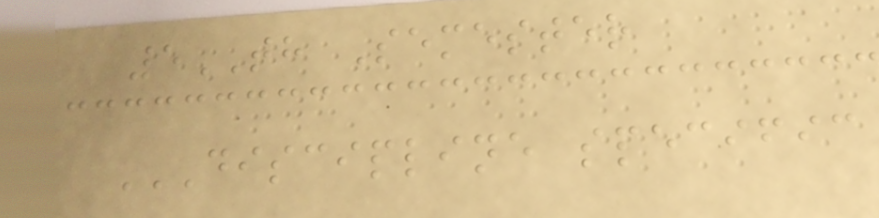5TH Semester
DISCIPLINE SPECIFIC
